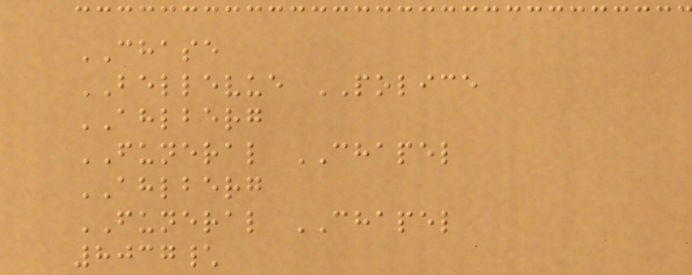CHASE
BELLEVUE POLICE
AHLBERG
FUNERAL CHAPEL
AHLBERG
FUNERAL CHAPEL
8037\
